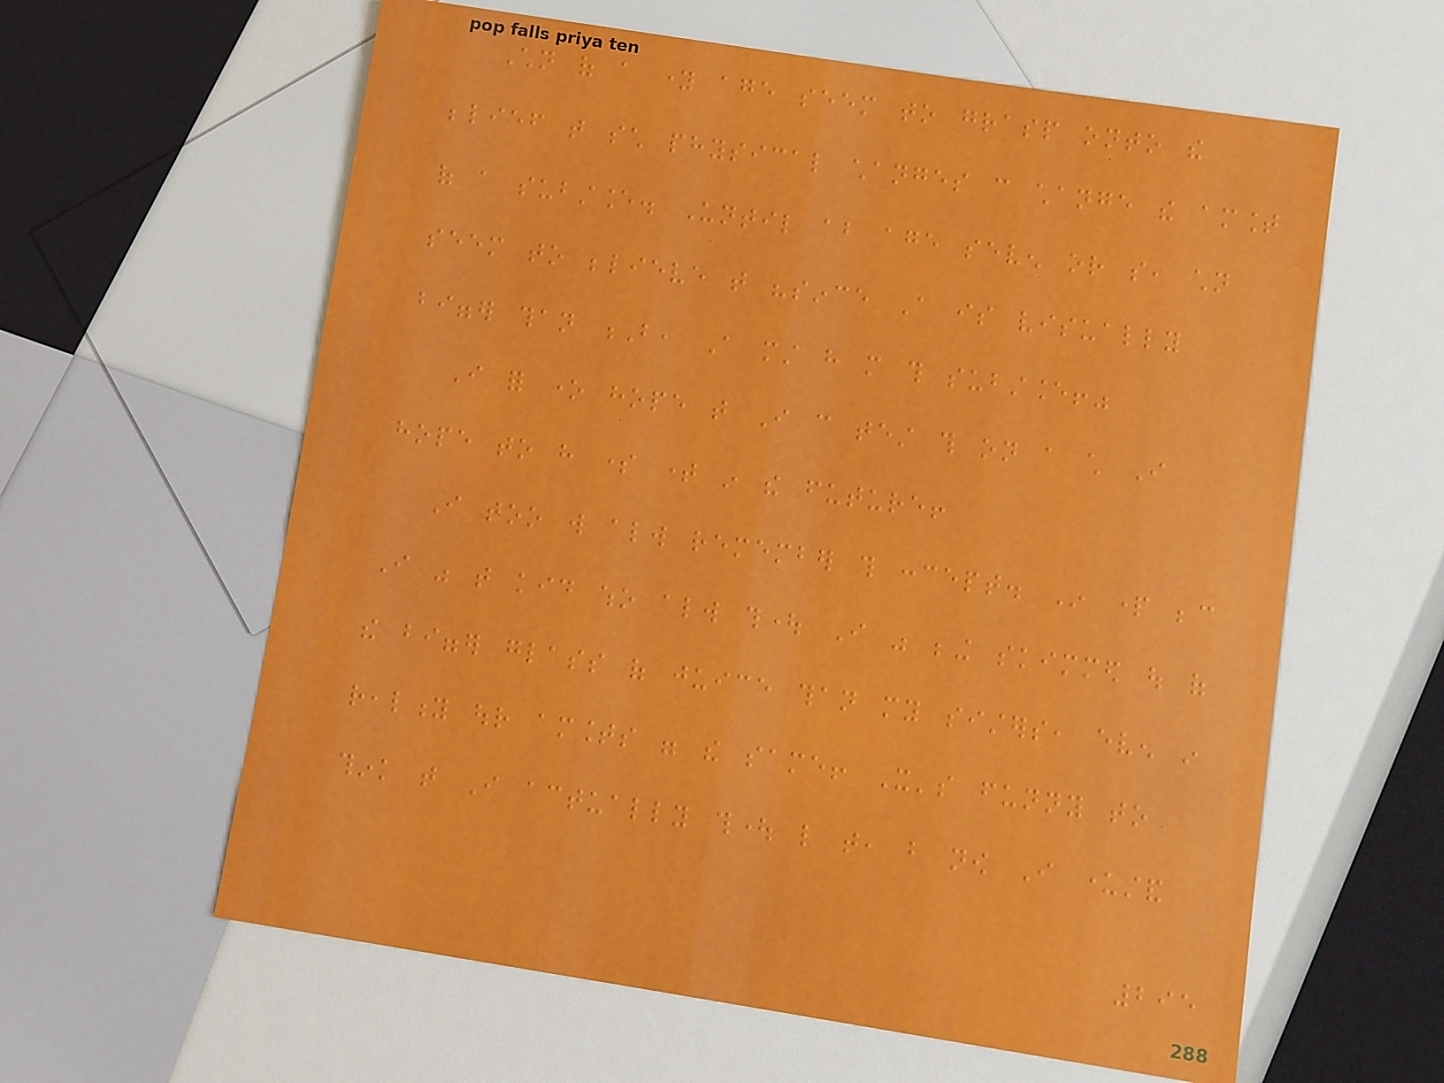Children of a young age seem to grasp onto the
belief that such physical changes can change the amount
of a substance. Until about age seven or so, children
seem to believe that "since A is visually
bigger than B, A must have more this substance!"
I for one hope that I can test this on a child I
hope to have some time in the future!
I too will always remember this concept. In part because
I was that kid who always thought I was being skimmed out of
the bigger glass of juice than my sisters, even in
reality our amounts were the same! It's funny to
think that I actually thought like that, but now I understand
295
